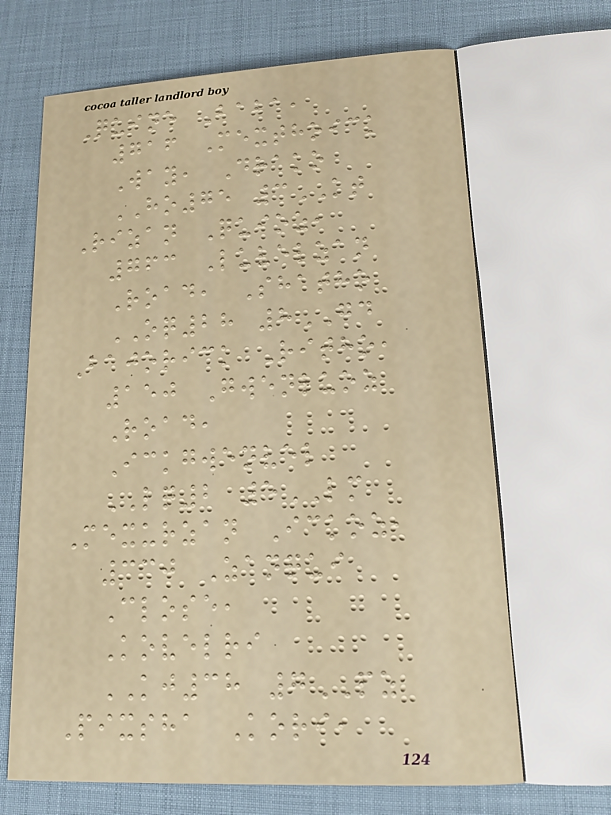Quine Baba,
716 Mexthoick
Way, Drako
HO75 3KT
Rizan Quioz,
763 Luvelzan
Road, Shatho
OQ28 8GD
Bajorick Ritho,
150 Gwenluoz
Road,
Ickgwenvel
LQ2 5LM
Mexurzan Ickoz,
330 Zanqui
Close,
Kovelri
KJ38 7PZ
Pixsha Kori,
